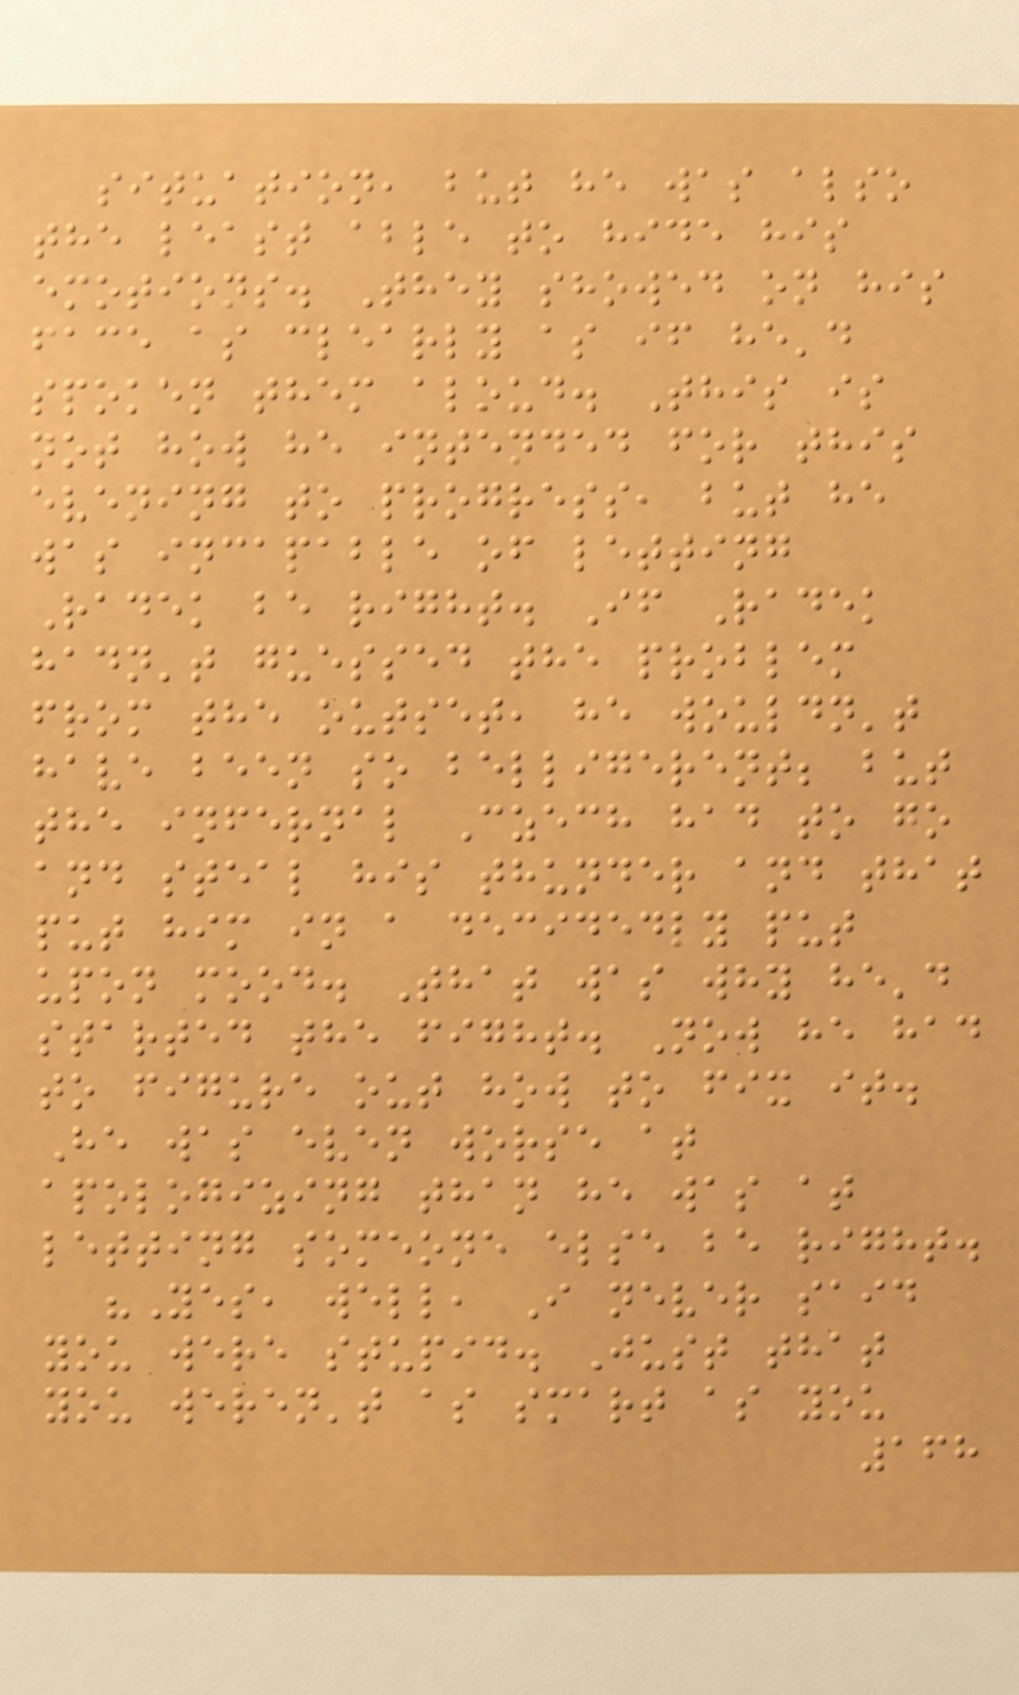situation, but he was also
the least able to hide his
emotions. They showed on his
face as clearly as if he'd
spoken them aloud. This is
not how he intended for this
evening to progress, but he
was incapable of letting
Radek be right. If Radek
hadn't guessed the problem
from the outset, he wouldn't
have been so belligerent; but
the infernal Czech had to go
and steal his thunder and that
put him in a decidedly put
upon mood. That was why he'd
started the fight. Now he had
to figure out how to fix it.
He was even worse at
apologizing than he was at
letting someone else be right.
"Yes, well, I never said
you were stupid. Just that
you weren't as smart as you
168
